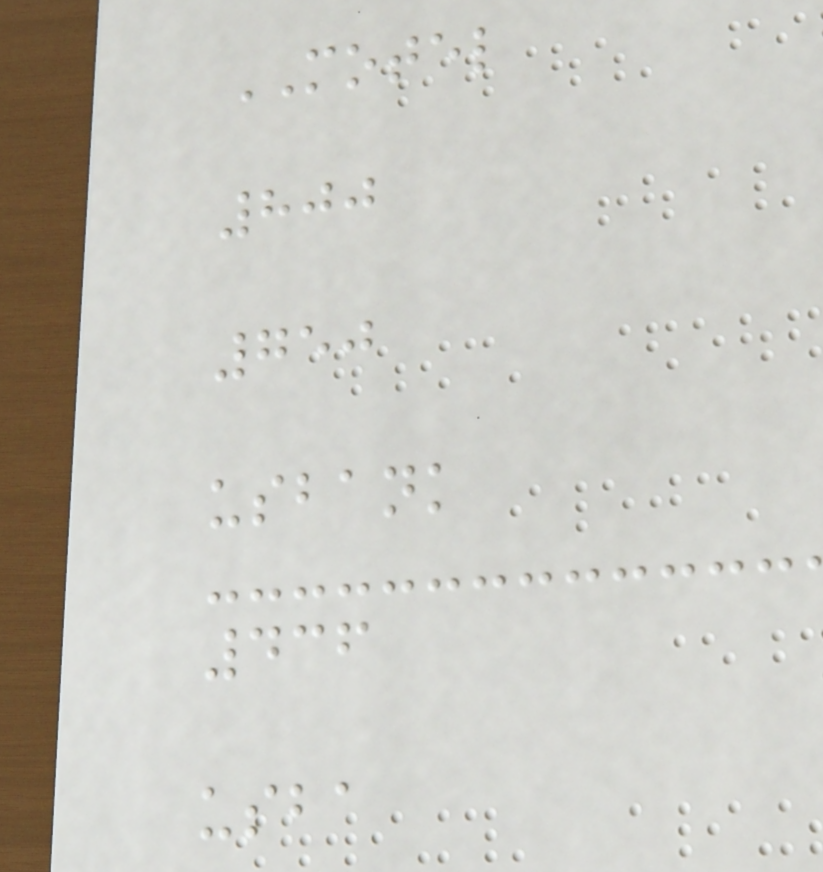MOTEL
800
750
usbank
436
usba
